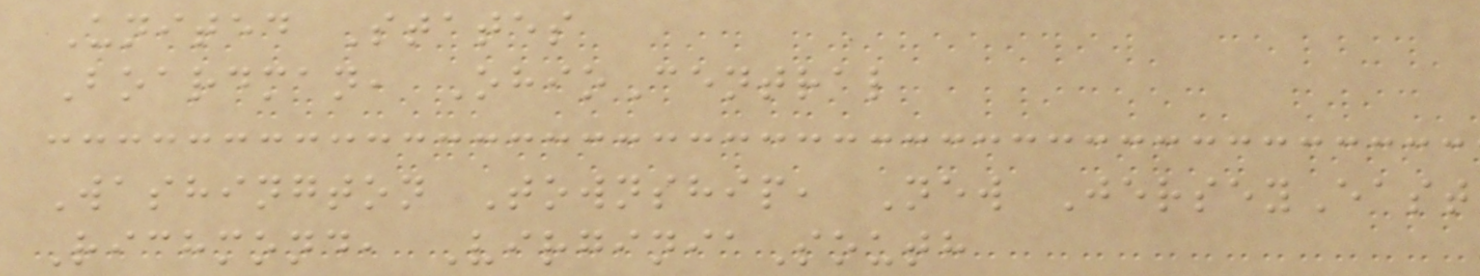United States
Boardman, OhioCentral
Washington Township, New JerseyEast
Richmond, VirginiaSouth
